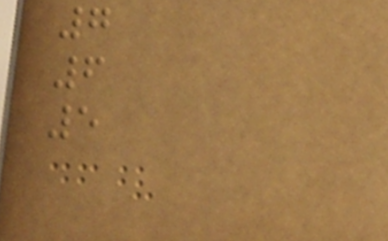7
6
5
